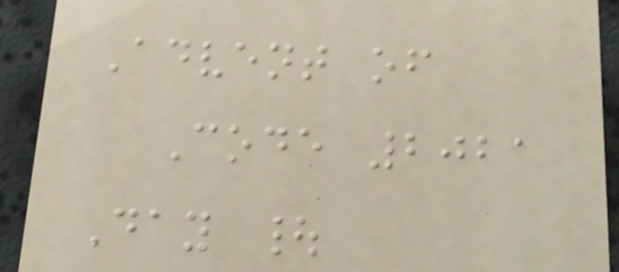Advent of
Code 2021
Day |
